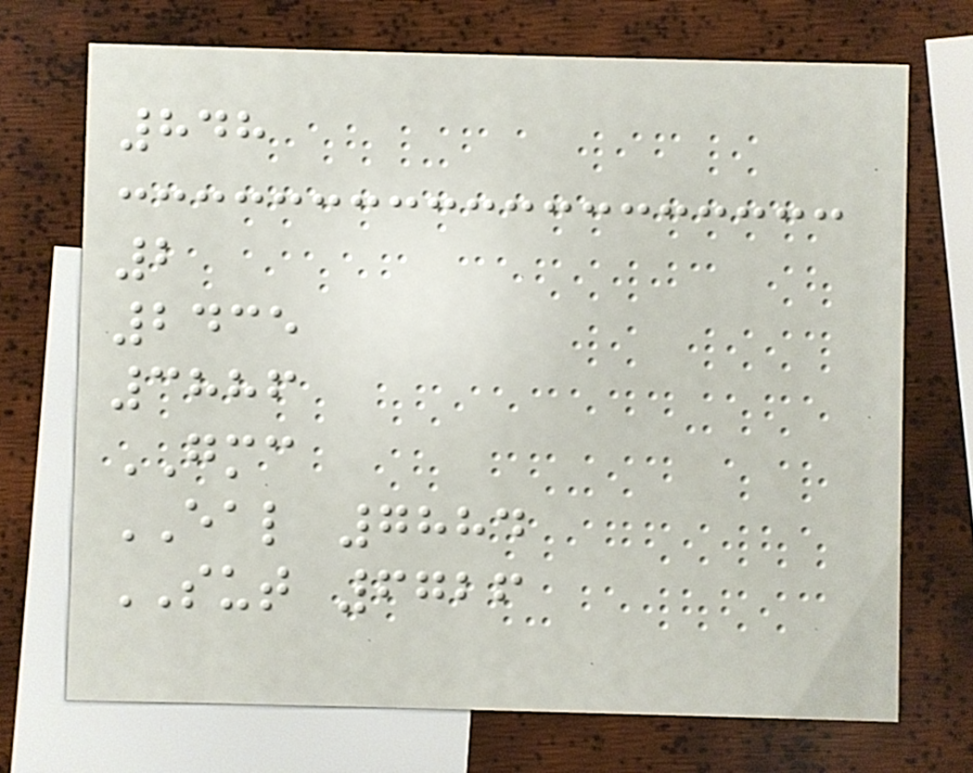848
2
2435
3886
GMC
EAL 7884
SUT 6726
